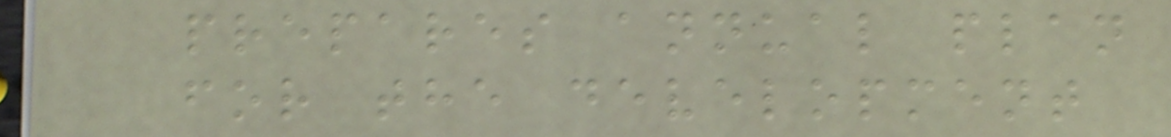prepares annual plan
for the development
